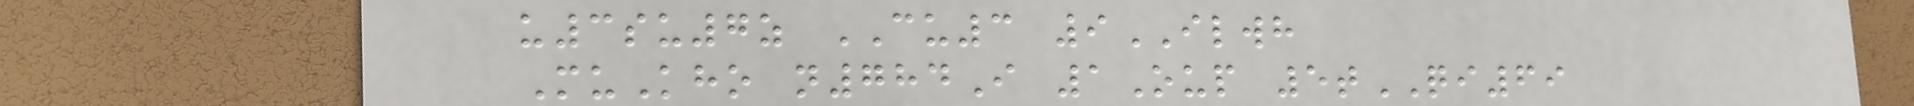u3su7z CU3 9ILWH
MuKho n784I 1Oup 5tQI69
